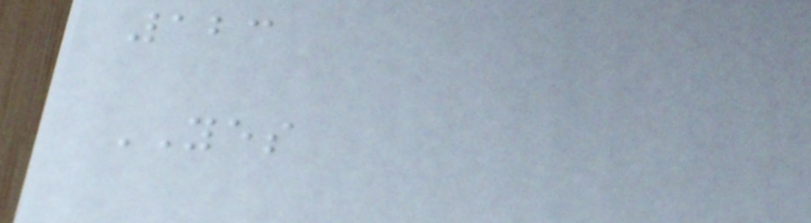123
YES
